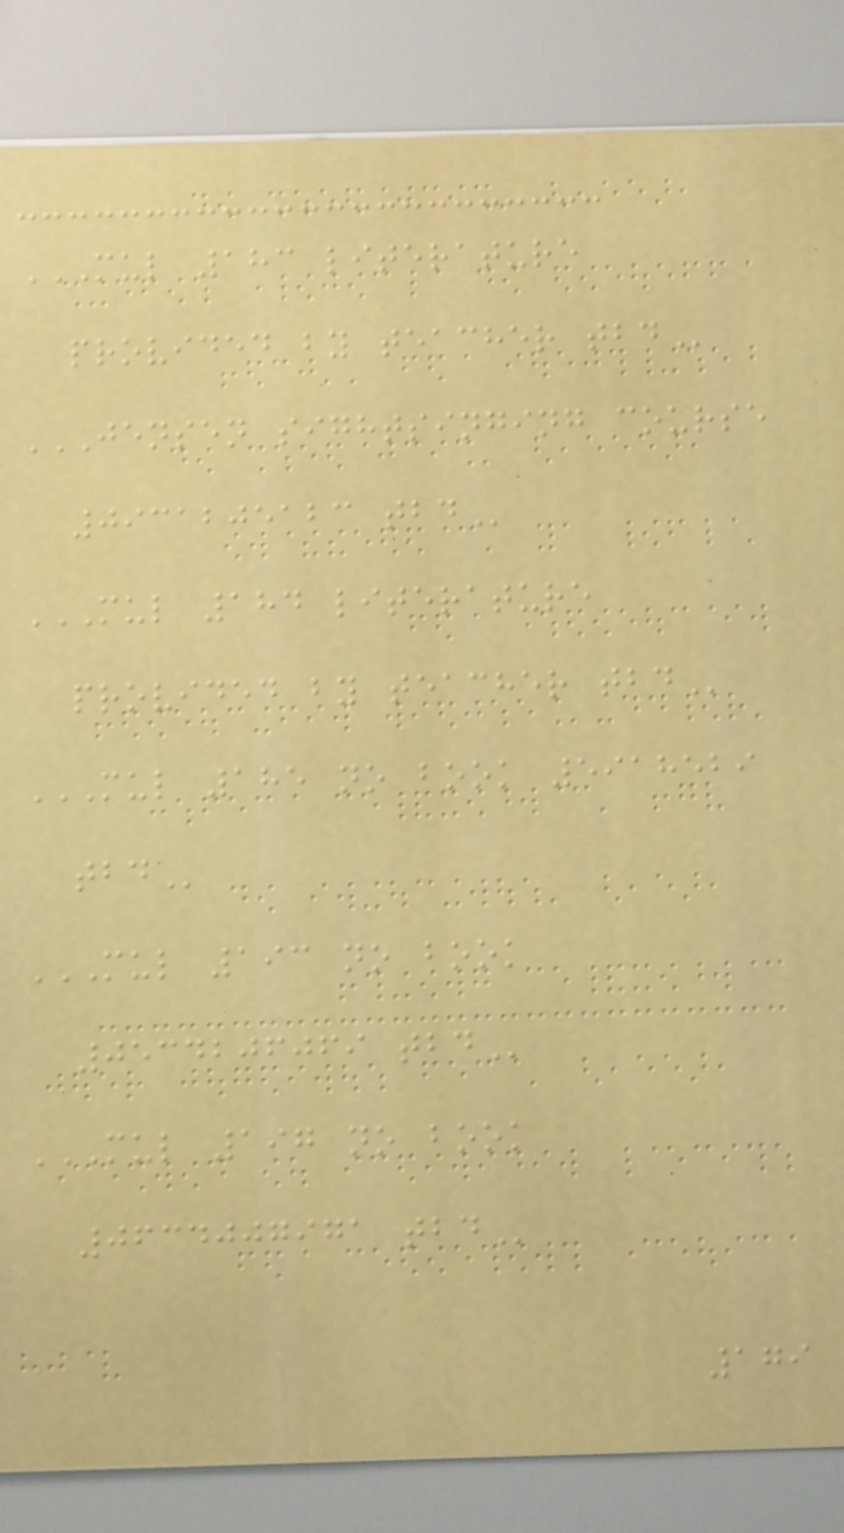MUL 183 LITERATURE
PROVIDED BY TEACHER TBD
JENSEN SIGHTSINGING COURSE
0931205123 TBD
MUL 184 LITERATURE
PROVIDED BY TEACHER TBD
MUL 185 NO BOOK 5918529
TBD
MUL 193 NO BOOK
0534206069 TBD
MUL 197 NO BOOK
0634007971 TBD
179
